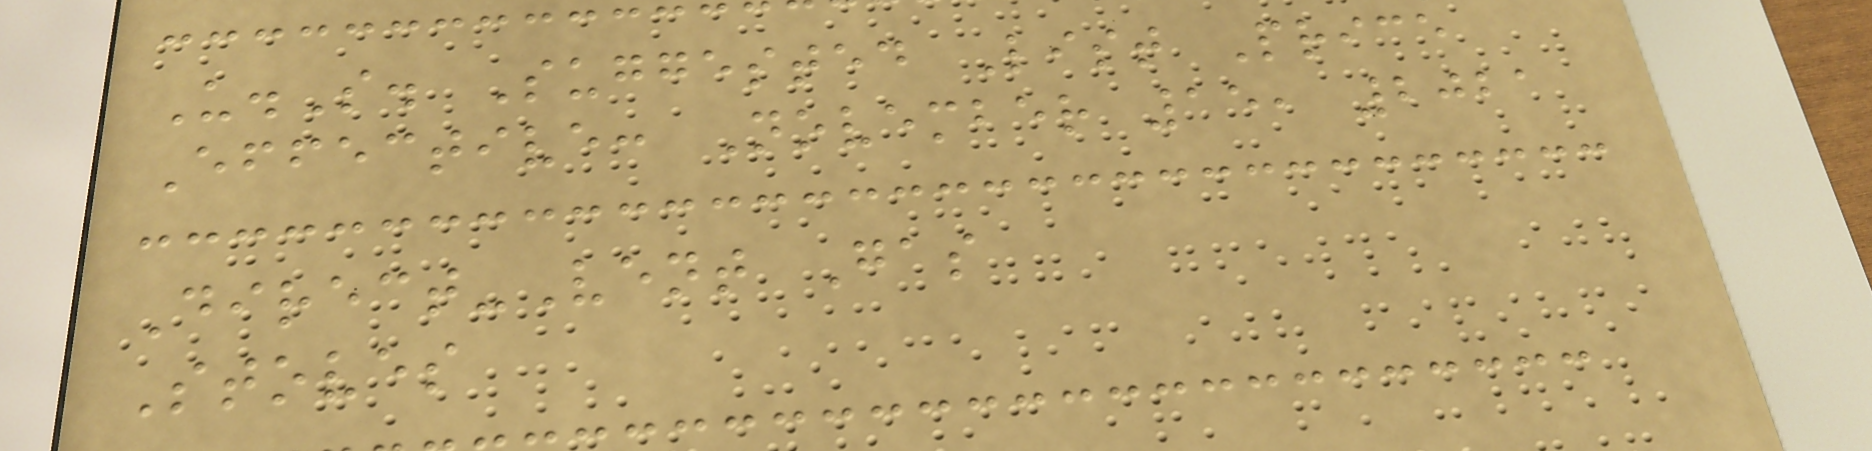U.S. Suggested List Price
Effective: November 15, 2021
Direct-Vent Gas
Stoves
